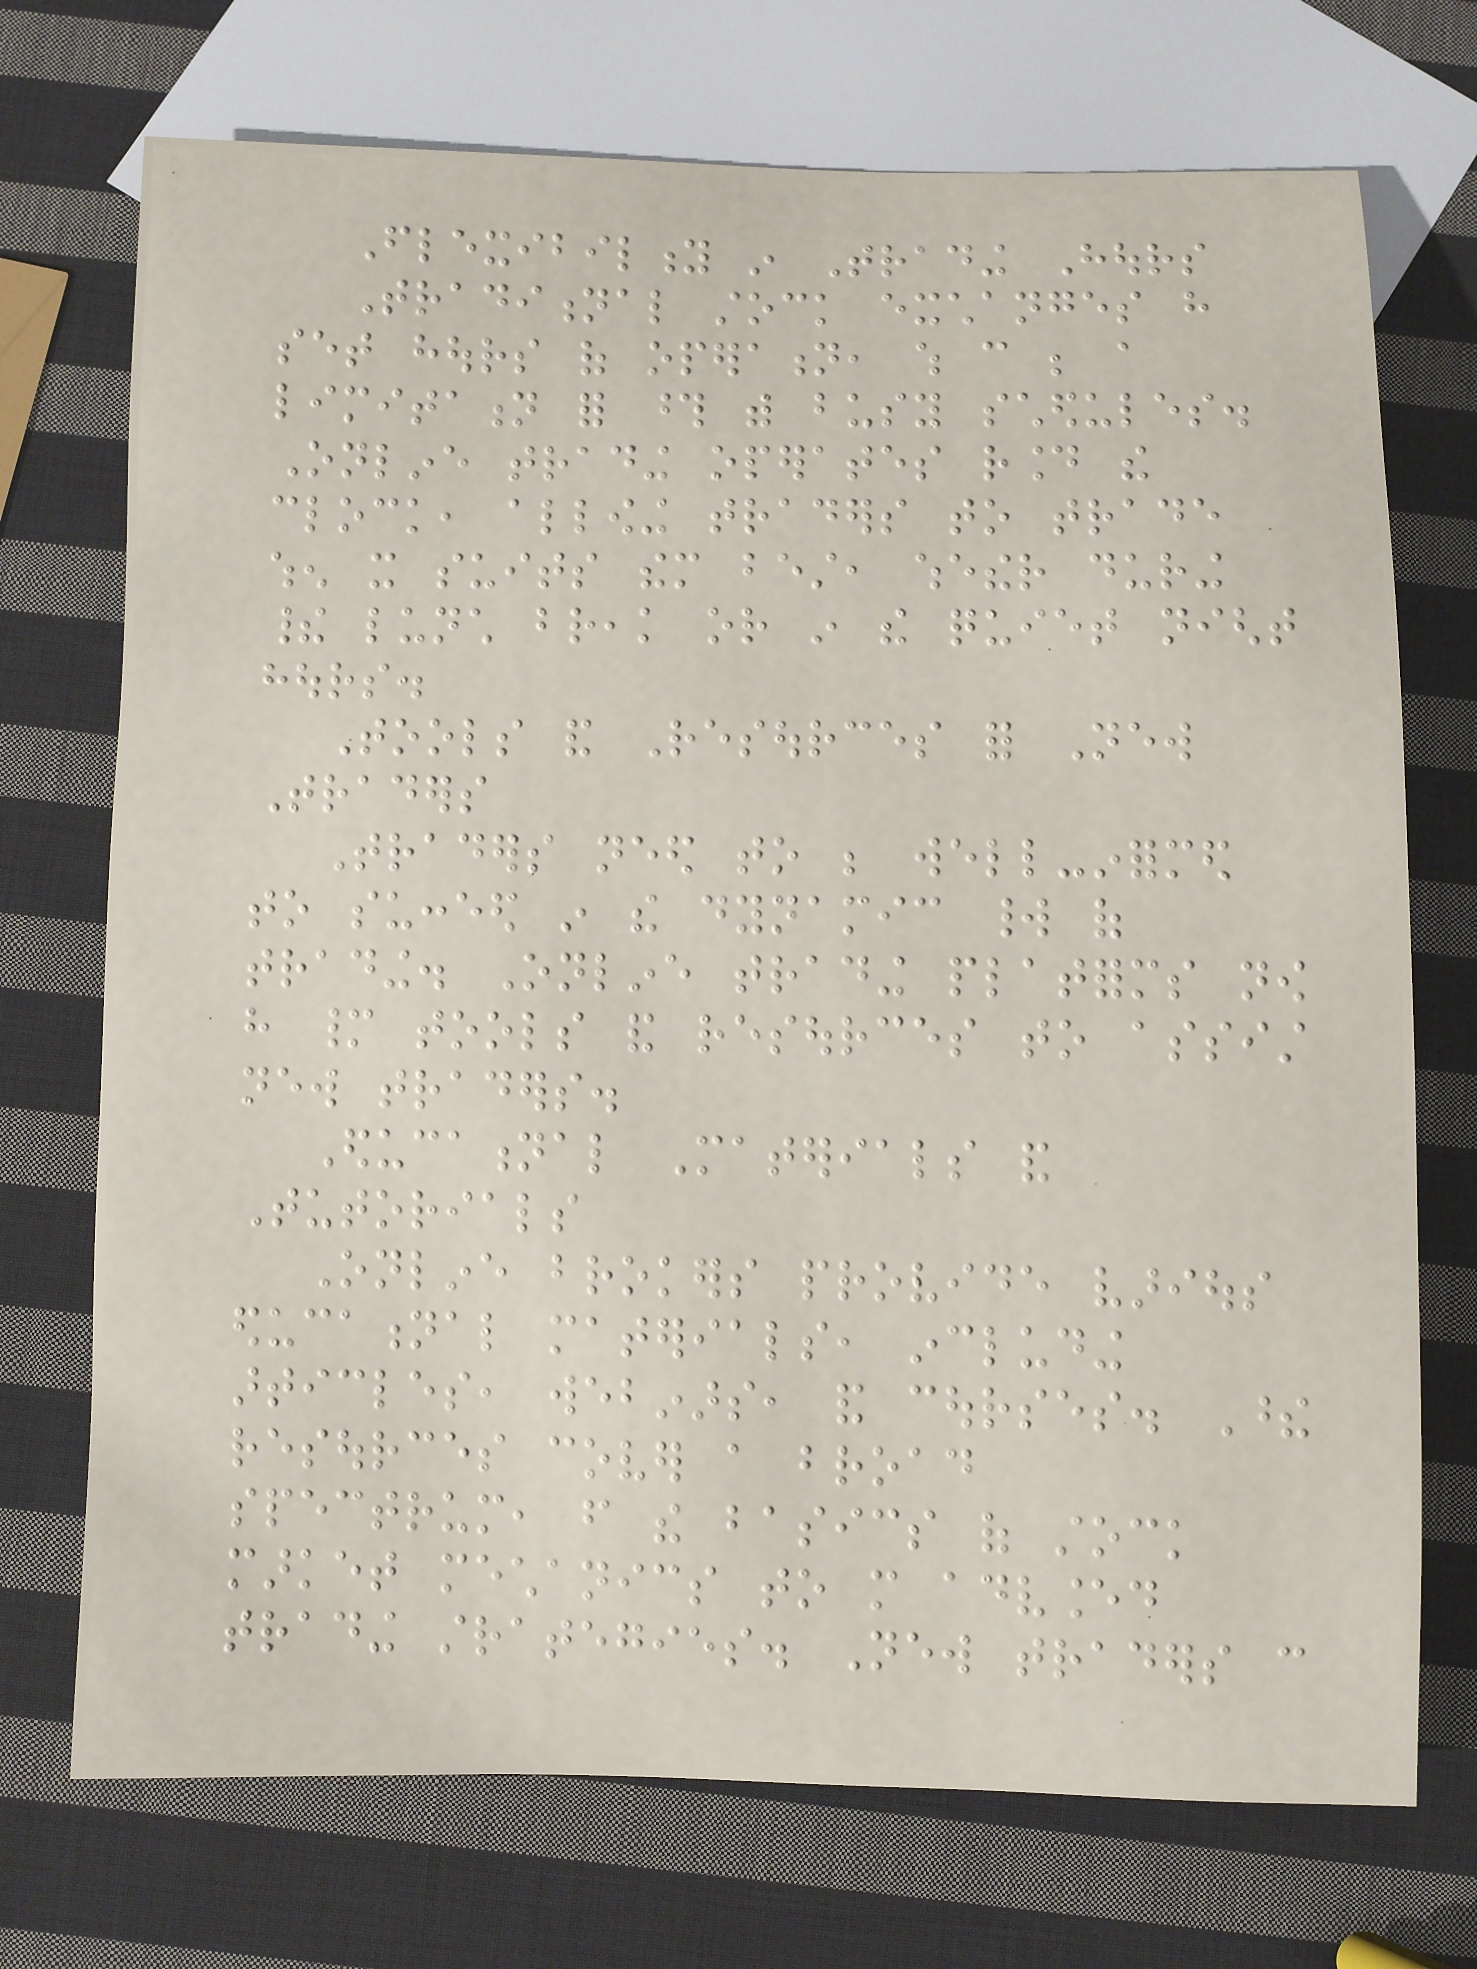Flexibility in Trading Hours
Traditional stock exchanges have
set hours of operation, which can be a
limitation for those with busy schedules.
Online trading operates round the
clock, allowing traders to trade
when it suits them best, whether during
their lunch break or in the quiet night
hours.
Tools and Resources for New
Traders
Traders need to be well-informed
to succeed in the dynamic world of
trading. Online trading platforms now
have many tools and resources to assist
new traders.
Educational Materials and
Tutorials
Online brokers provide various
educational materials, including
articles, webinars, and courses. These
resources cover a broad
spectrum, from the basics of stock
market mechanics to more advanced
trading strategies. New traders can
